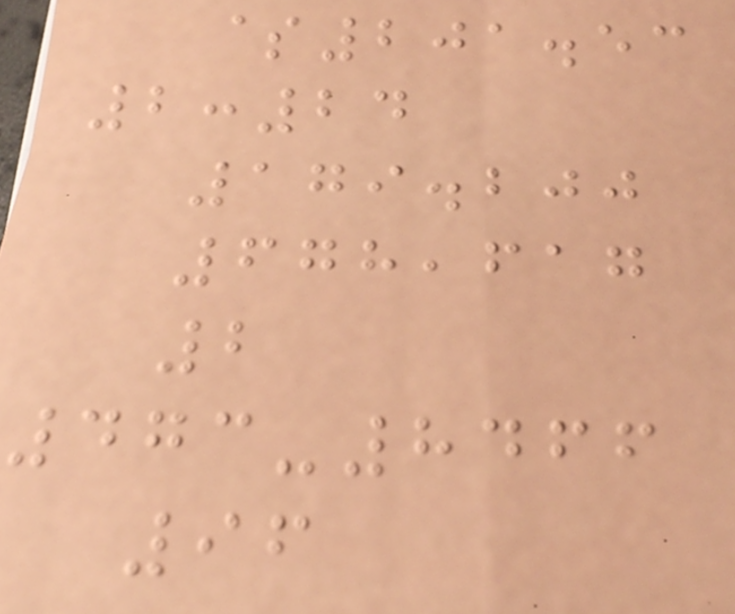$201.53
2:24
179.200
678,617
2
473-8466
96
